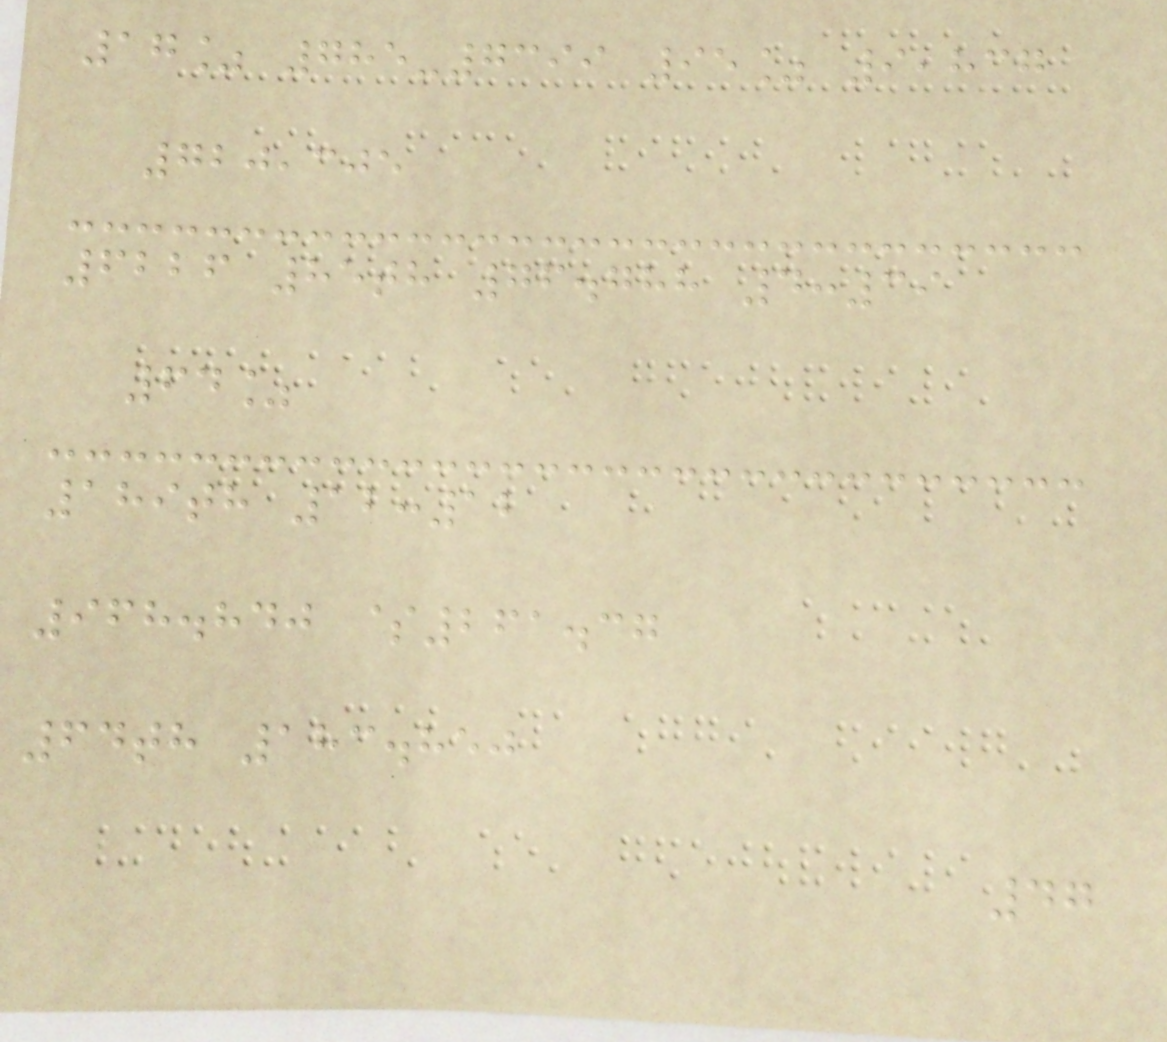17% 785-7399 95% 9,837
720,305
6226 85th 76.788 4:39
64%
189th 12:12
968.840 $261.37
64th 183.850
47
